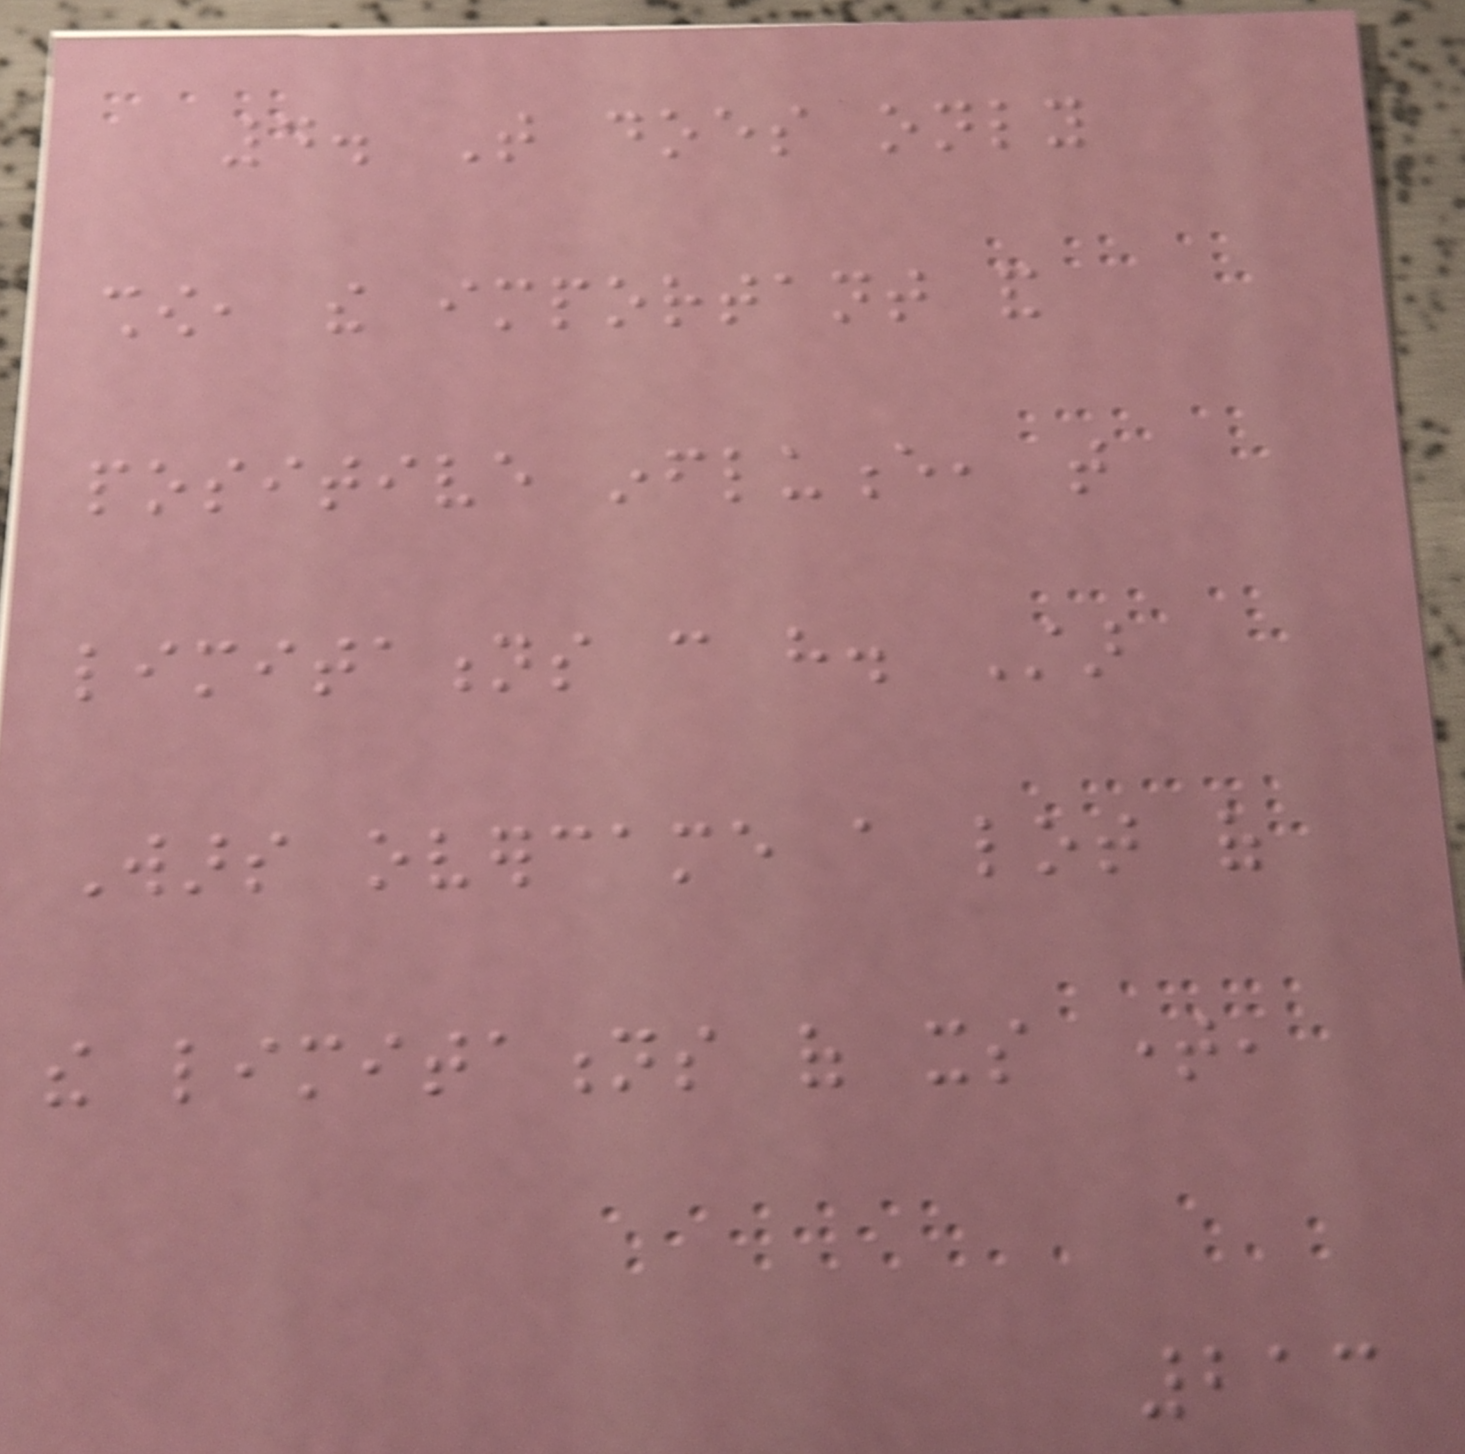4. That does only
show, the important and
positive influence, that
limitations can have. Star
Wars overcame a lot of
the limitations of its time,
213
